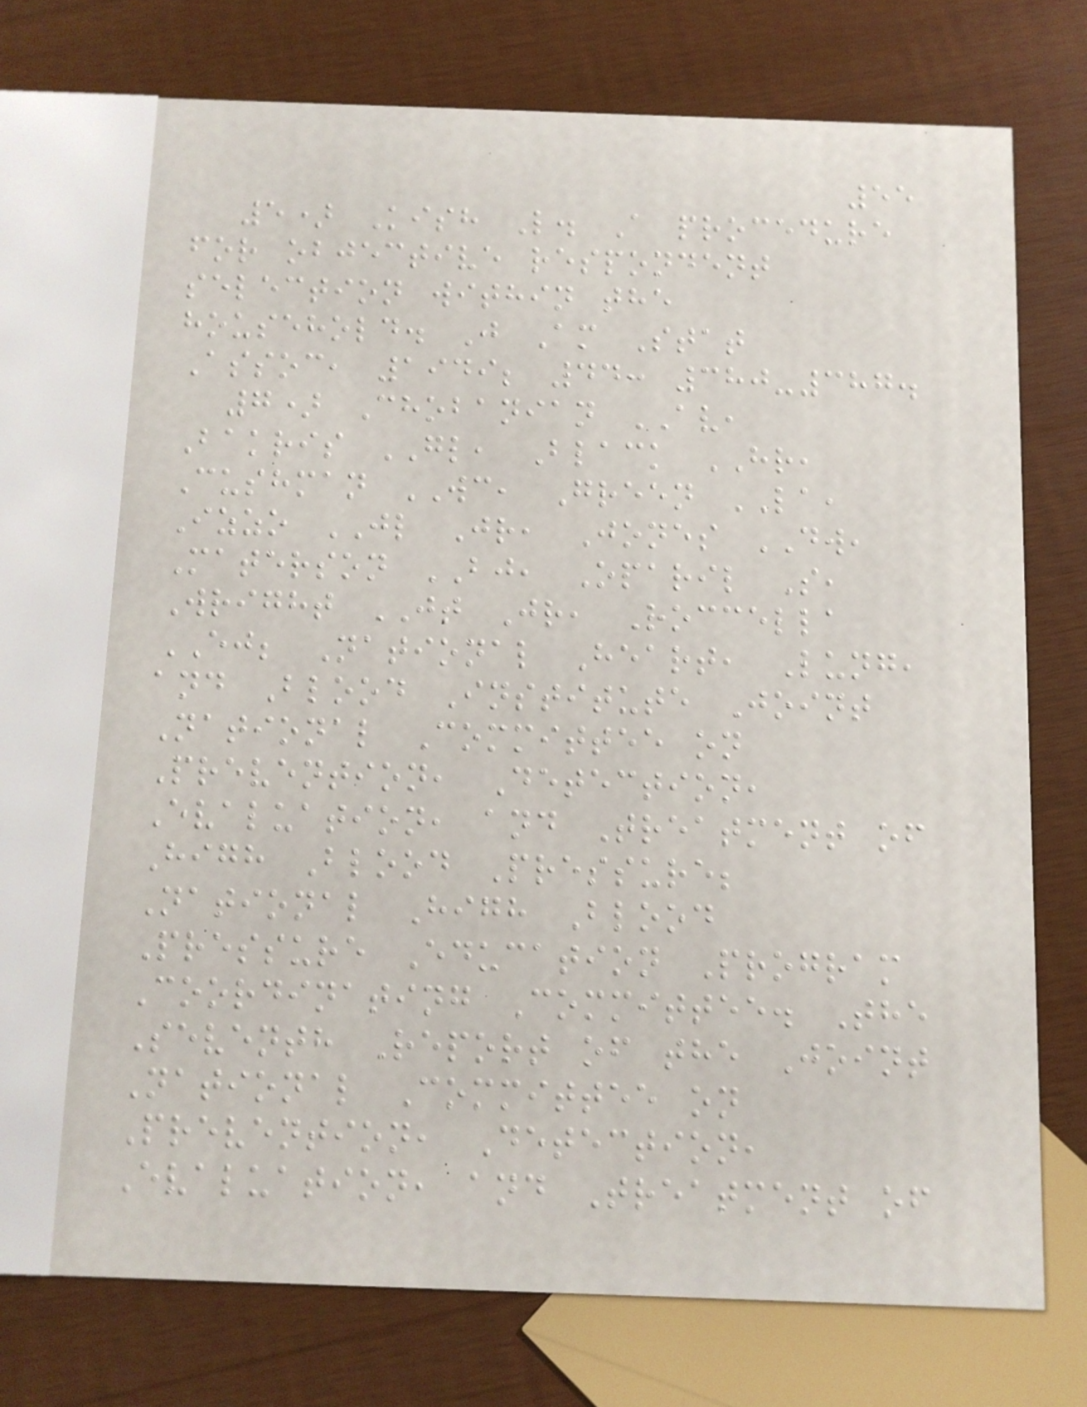55
5) Kish L. A procedure
for objective respondent
selection within the
household. J Am Stat
Assoc, 1949; 44: 380-387.
7) Chobanian AV,
Bakris GL, Black HR,
Cushman WC, Green LA,
Izzo JL Jr, Jones DW,
Materson BJ, Oparil S,
Wright JT Jr, Roccella
EJ; National Heart, Lung,
and Blood Institute Joint
National Committee on
Prevention, Detection,
Evaluation, and Treatment of
High Blood Pressure;
National High Blood
Pressure Education Program
Coordinating Committee. The
Seventh Report of the Joint
National Committee on
Prevention, Detection,
Evaluation, and Treatment of
